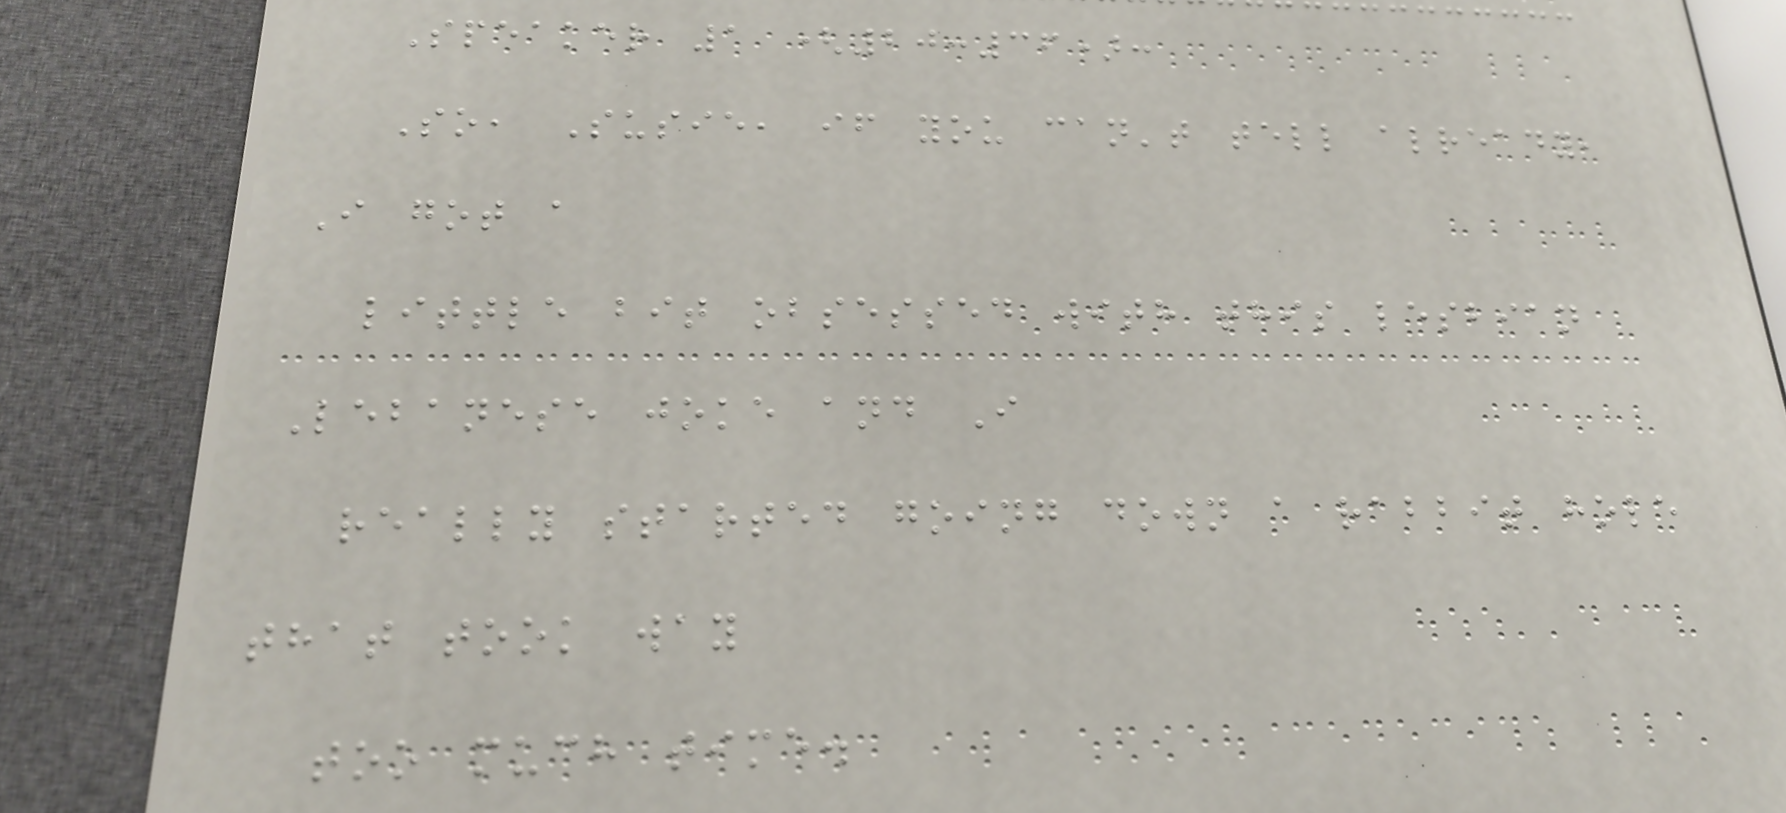Speaker 1 (20:36):
So, Susie, if you can't tell already,
I got a
little bit obsessed with this lesbian
Lebanese joke and I
really started going down a rabbit hole
that took way
too much time.
